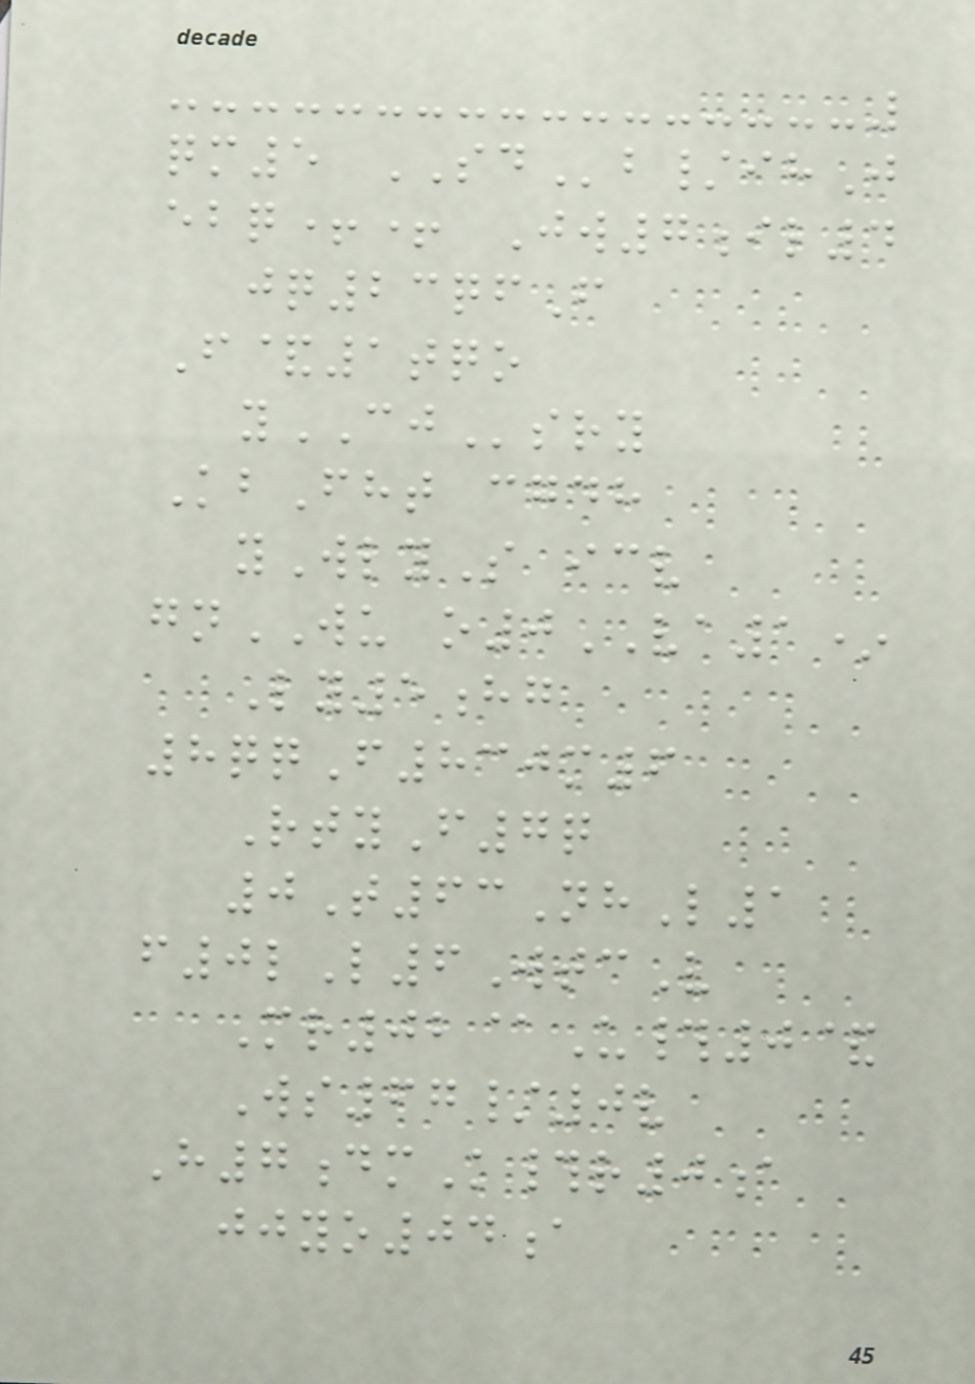qm5 SDb/ihJ
ebq++ Jw7il4
jq23qfF
F&1tqo
yCJsry
KbFht cgdh
yWlyS icv
gnWU o0VA1*
Ly5hg
8qqF830m6
RtyF7q
0T63NhL1
f0lL6WtcV
Mr02@U#0&
Ws67/0v
H7dmK#r0a
jjyo04a
